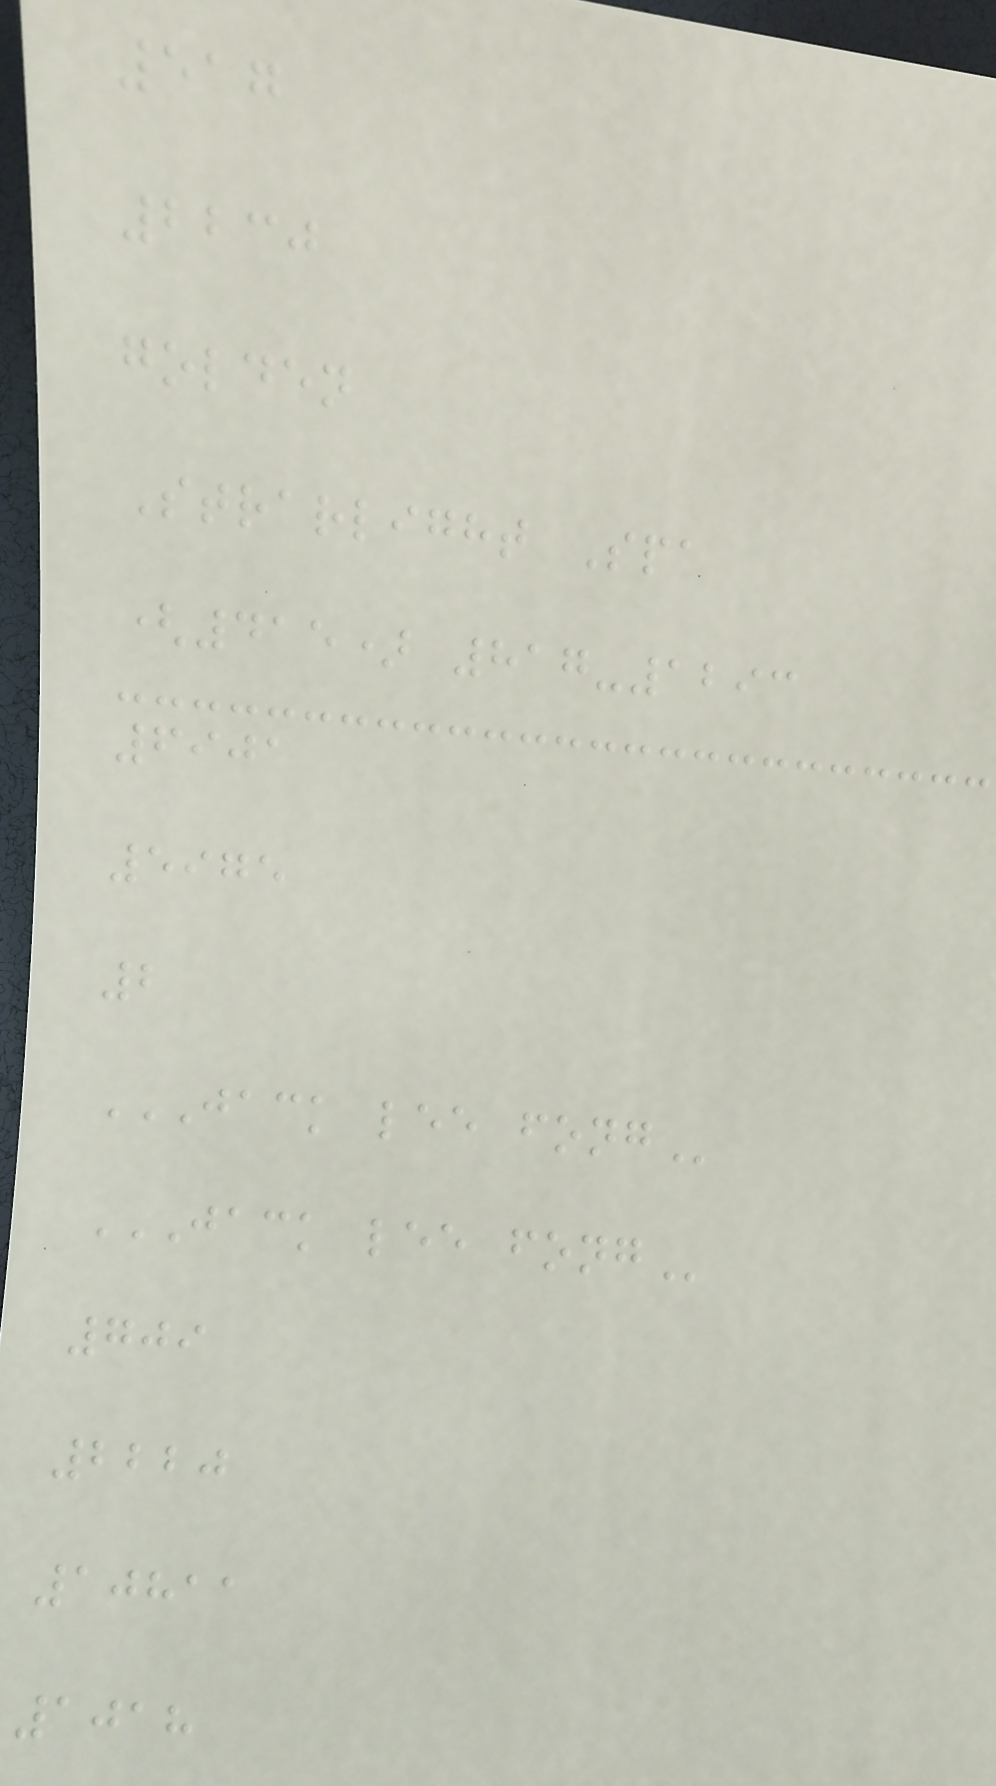517
2230
golden
Strarlight Spa
(415) 817-1293
6901
5975
2
JACK LEE FONG
JACK LEE FONG
709
2220
10811
1018
